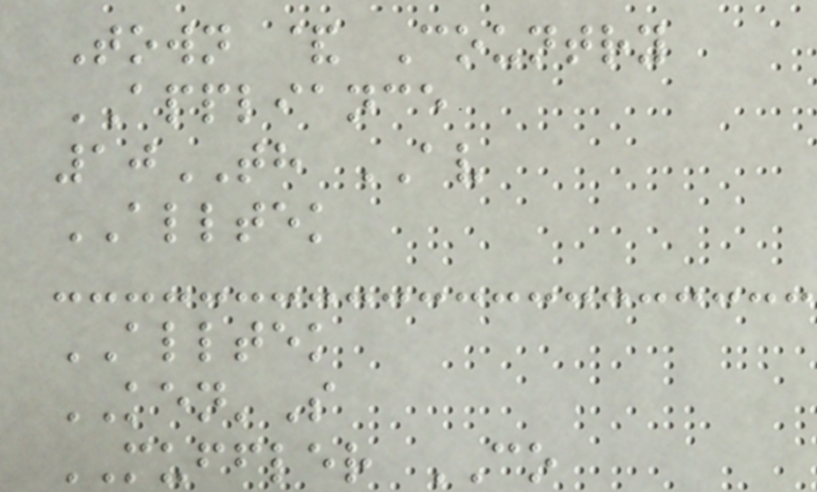Town & Country
APPLIANCE
10TH AV
ALLTEK
ALLTEK
KEN'S
MUFFLER CO
